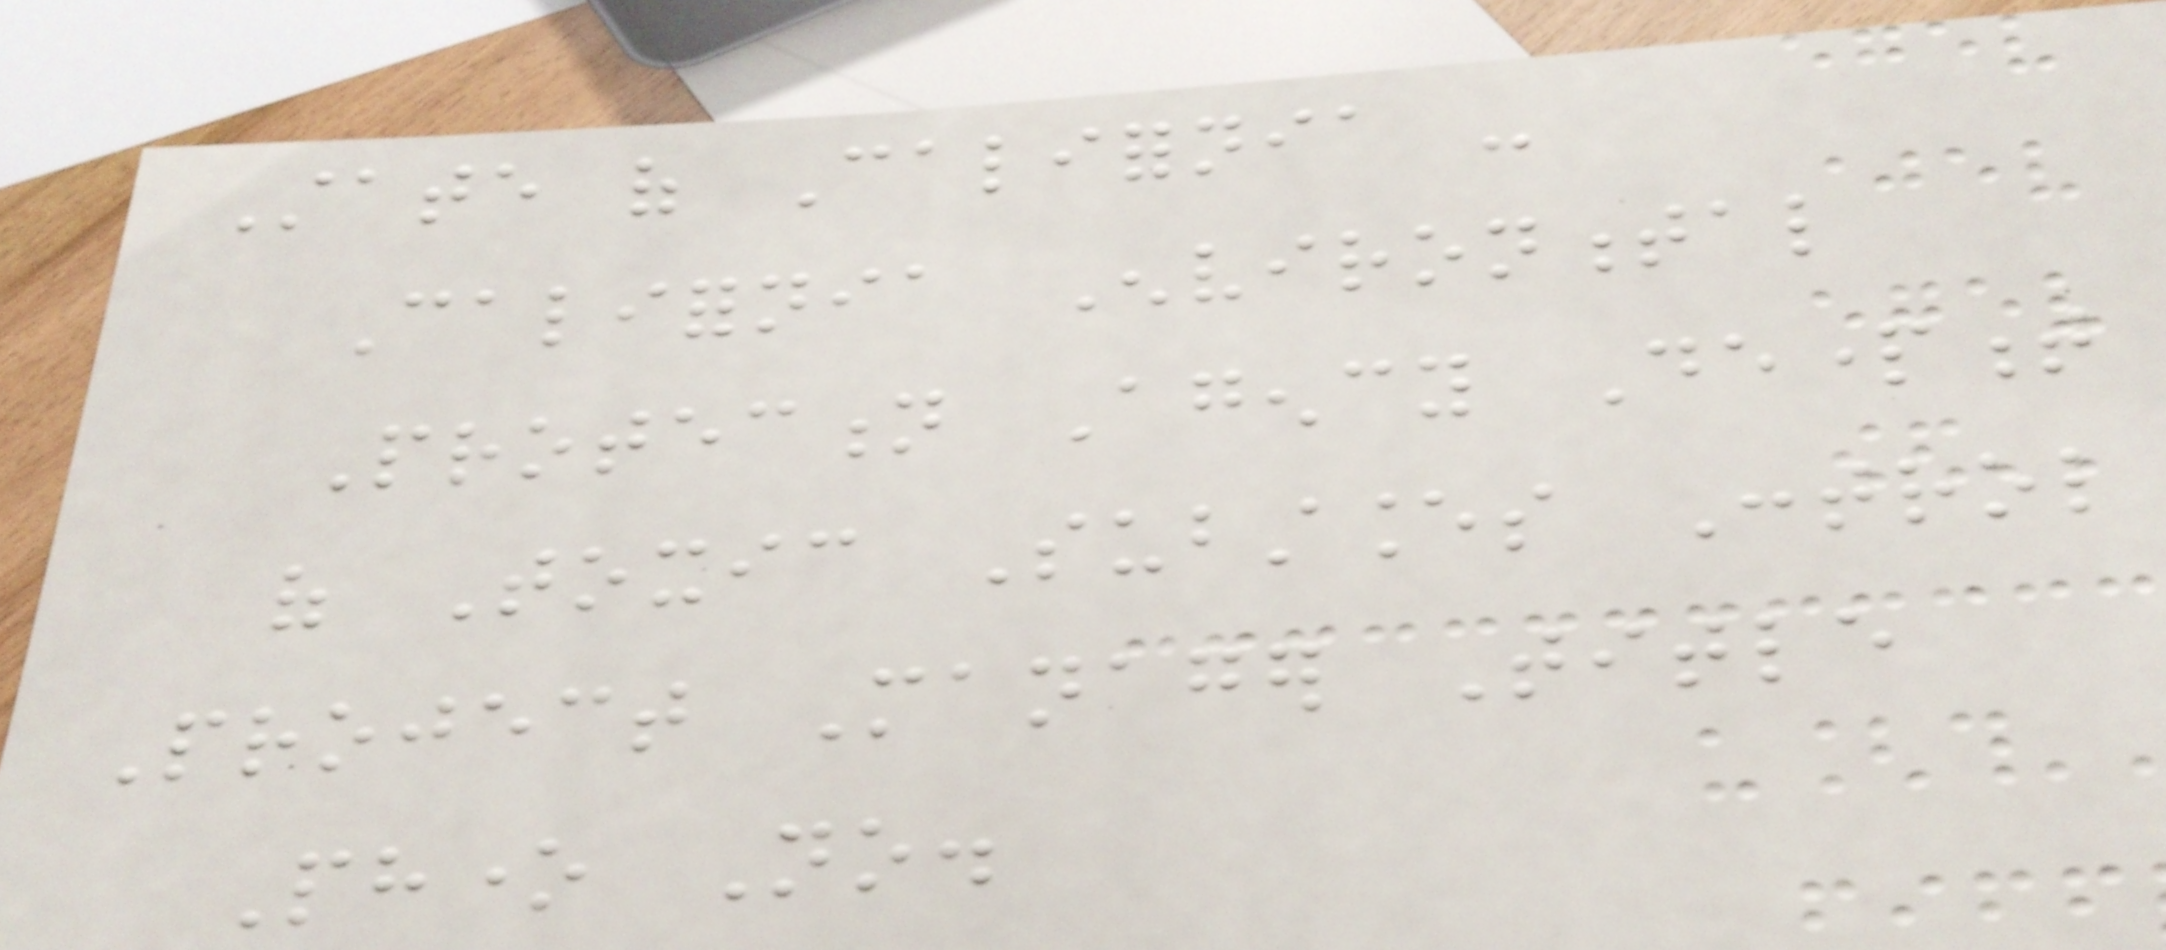State of California -
California Environmental
Protection Agency Department
of Toxic Substances Control
Project Manager Title
Phone No.
